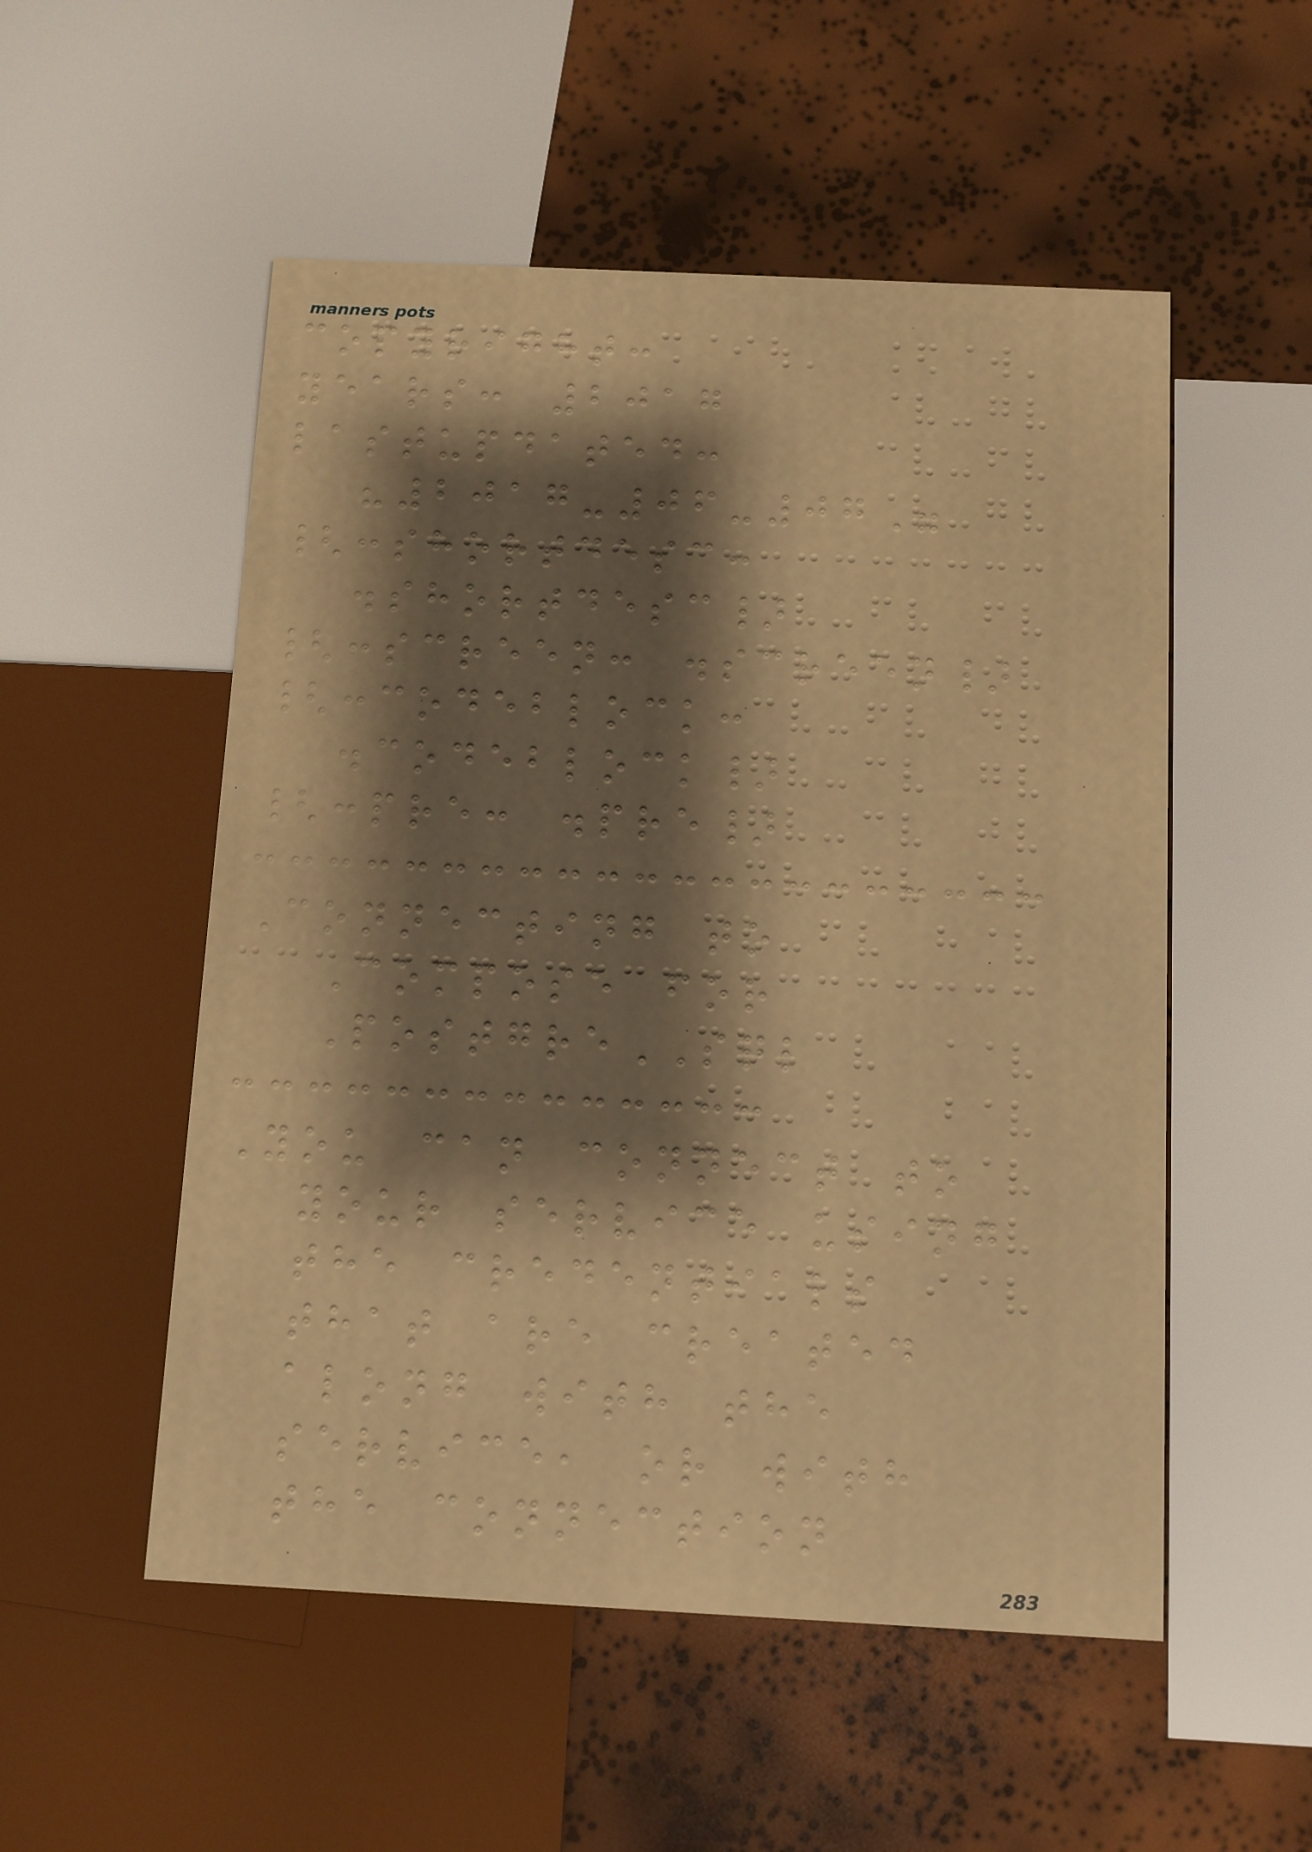copyright:
years: 2017
lastupdated:
"2017-06-07"
{:shortdesc:
.shortdesc}
{:screen: .screen}
{:codeblock:
.codeblock}
{:pre: .pre}
Connecting to
Compose for
PostgreSQL
You can connect to
your service using
the credentials
that are created
along with the
service, or with
the connection
